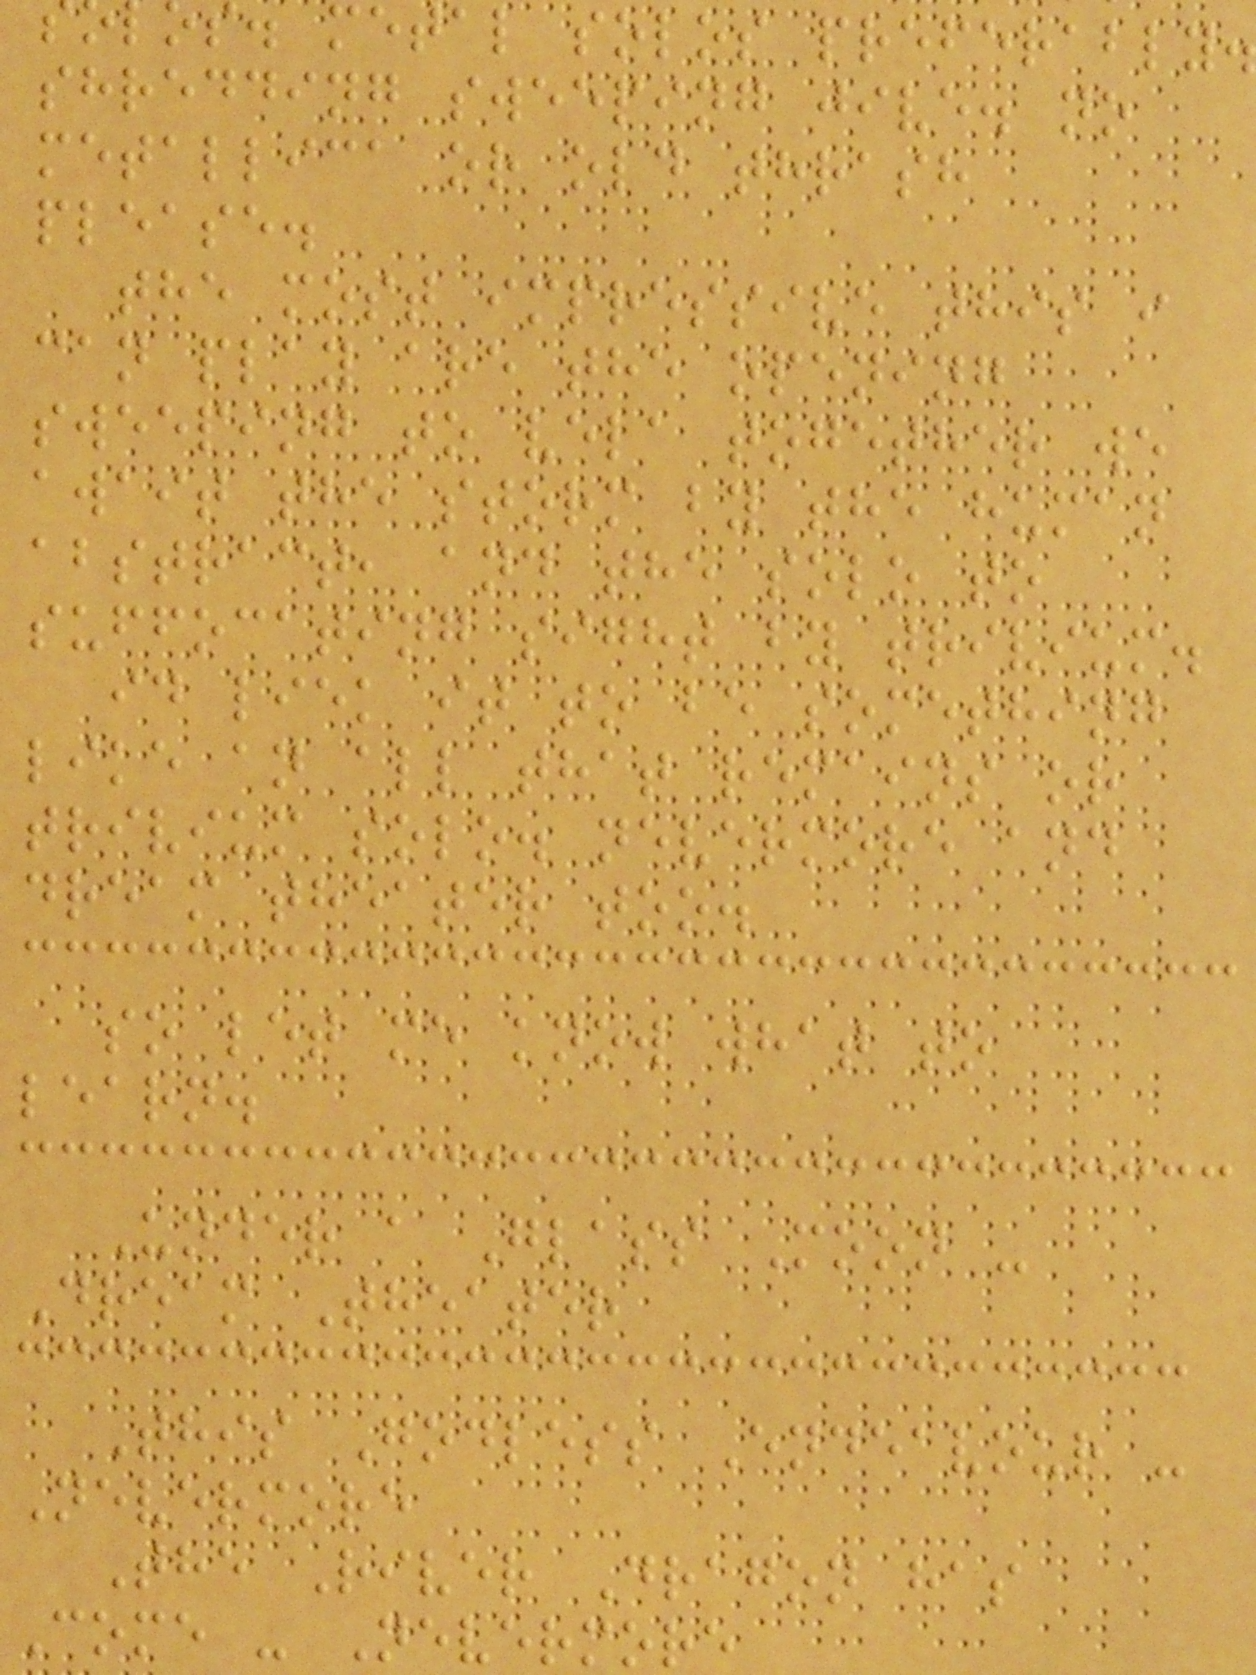. metal solos preferably.
shredding sweeping jive. no
metallica or old thrash
please.
the most impressive this i
can play are the opening
sweeping to vela together we
await the storm by the human
abstract, and the solo to
suffocating sight by trivium.
id liek it to be something
like an all that remains or
trivium solo. nevermore and
dream theater too.
so let me know what to
learn.
Under a Glass Moon -
Dream Theater
This Godless Endeavour -
Nevermore
The River Dragon has
Come - Nevermore
